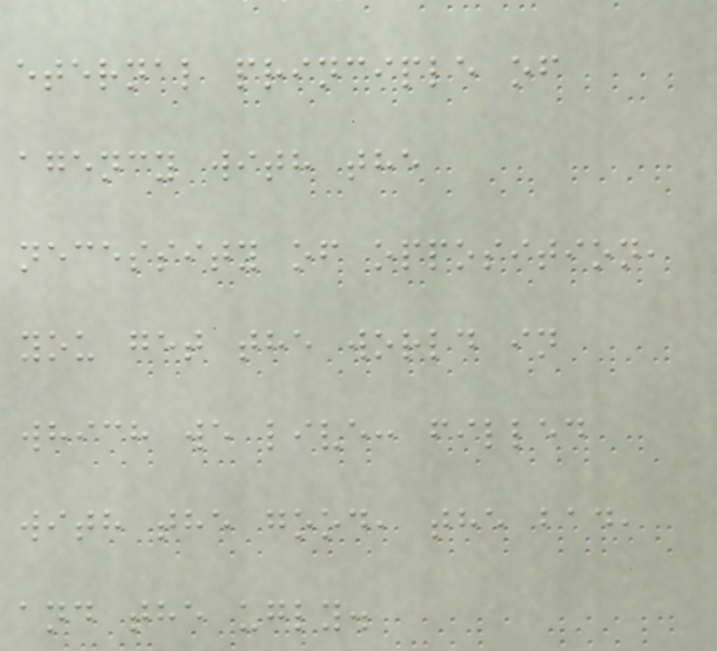eternal principle of
agency with the
necessity of opposition,
you get the world in
which we live: filled
with the good, the bad,
and the ugly.
